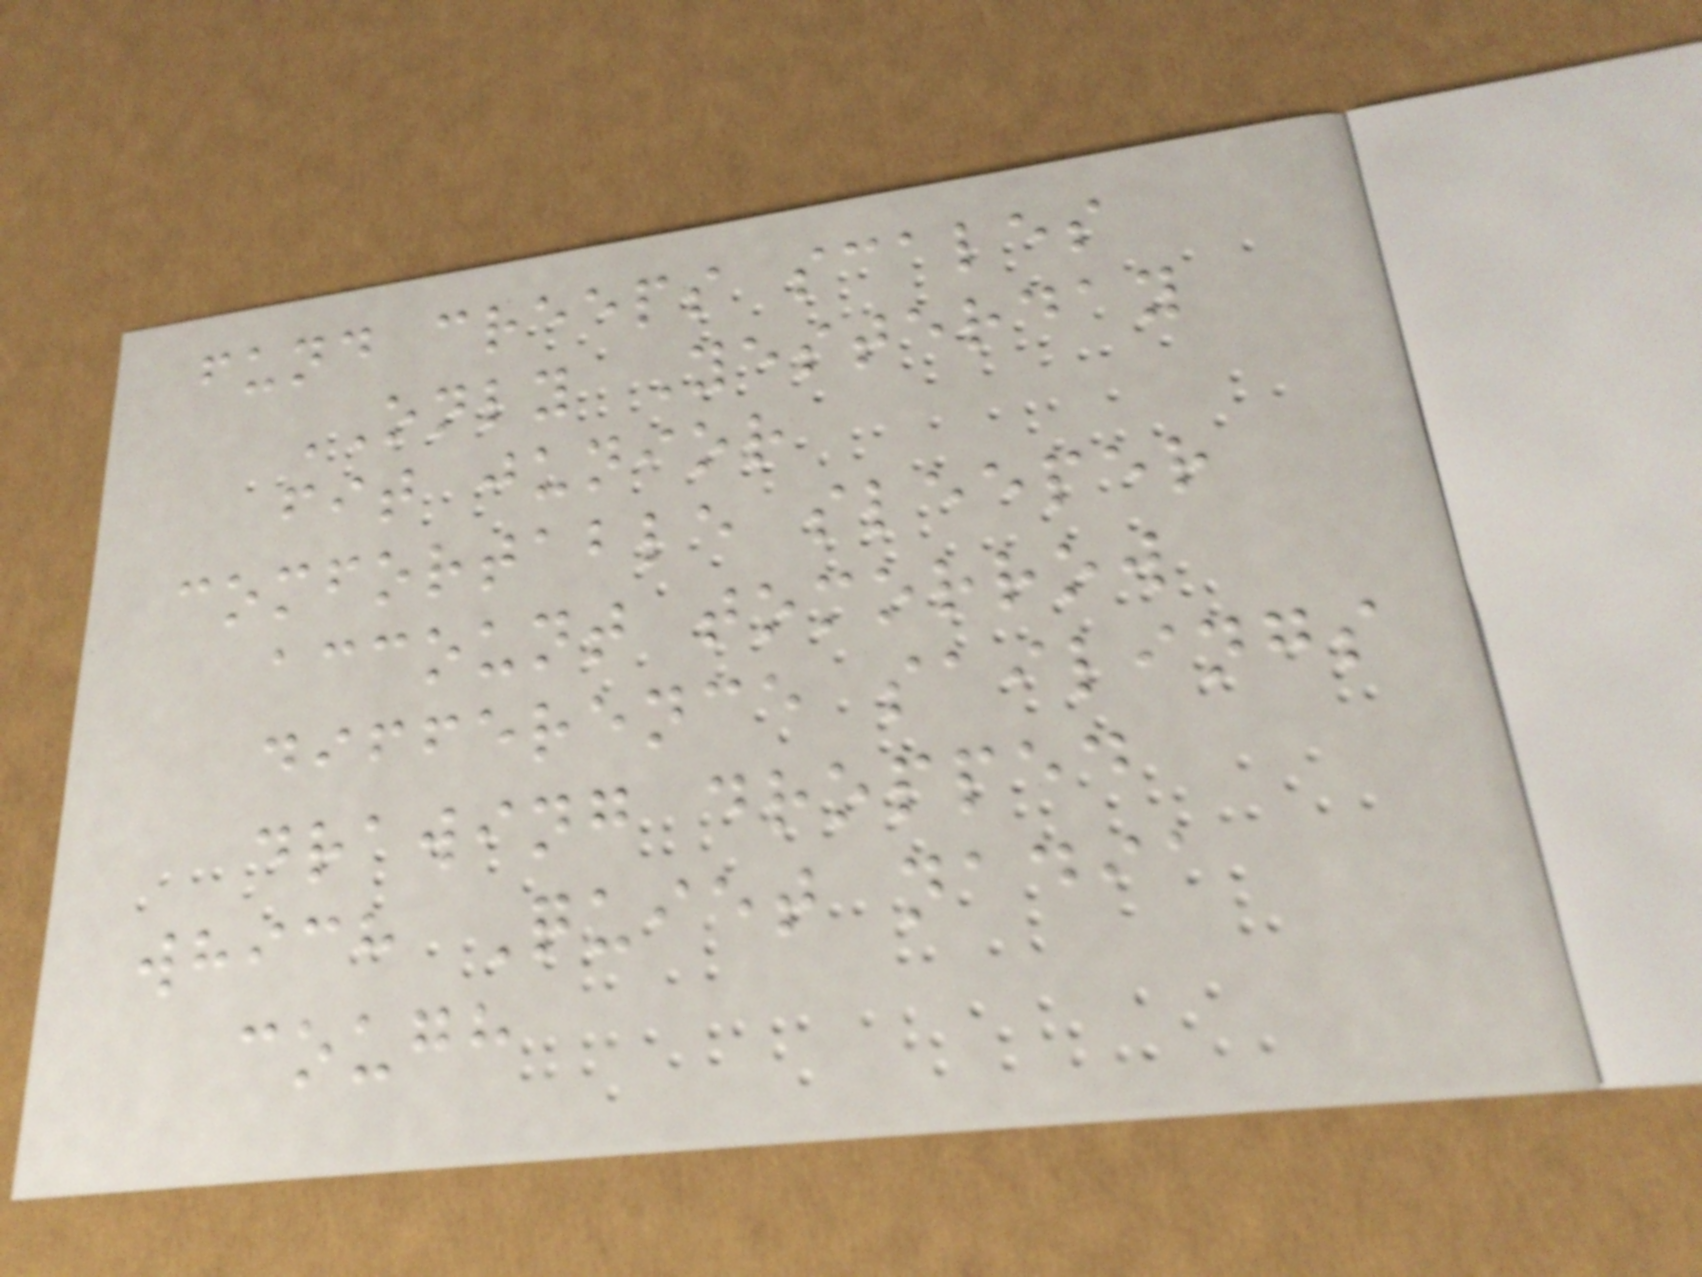fund creeps scales
ONLY Yesterday
fit junior
comfortable sleeper
account tomorrow
difference sailings
drawing dropped
which Quiet nadia
cough
